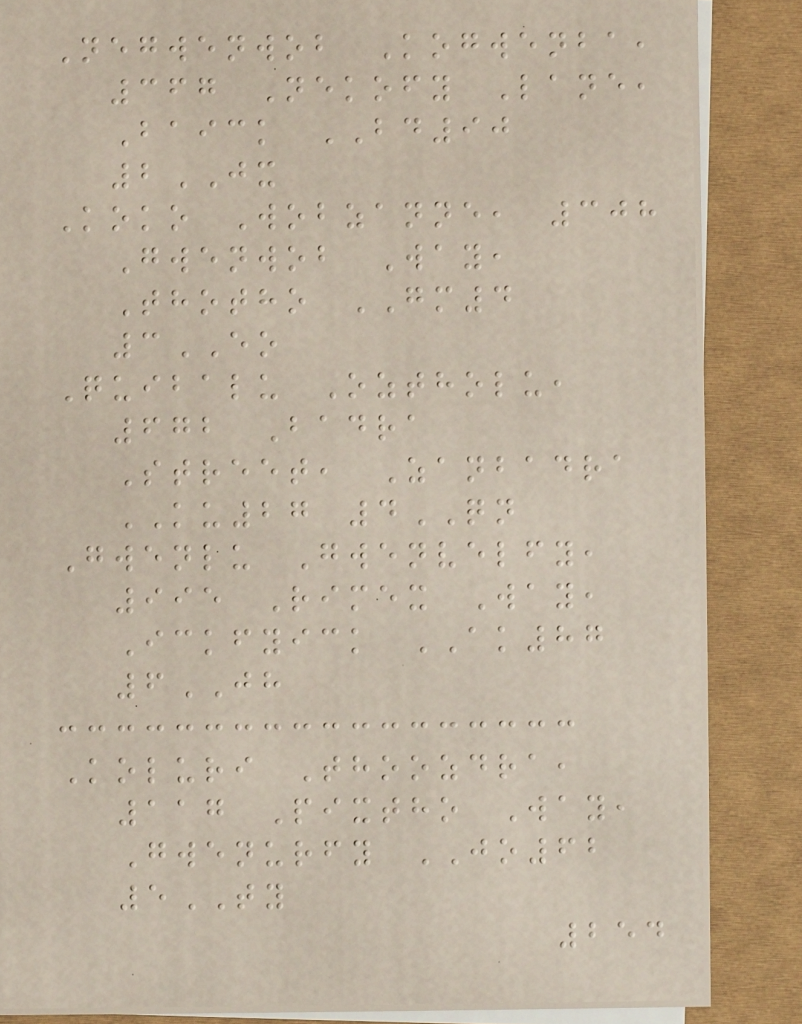Negwenwob Kogwenba,
367 Nekofy Lane,
Baick BD90
2JX
Koko Wobzanne, 308
Gwenwob Way,
Thotho GM4
3EO
Quibalu Oztholu,
672 Badra
Street, Zanbadra
KU27 4QN
Gwenlu Gwenvelfy,
995 Rimex Way,
Ickfyick AK87
6JH
Koluri Thoozdra,
117 Pixtho Way,
Gwenurfy JO62
5TY
254
